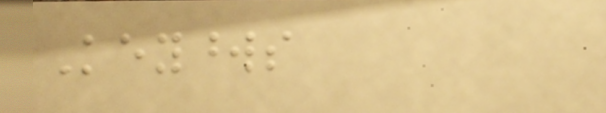Keywords
